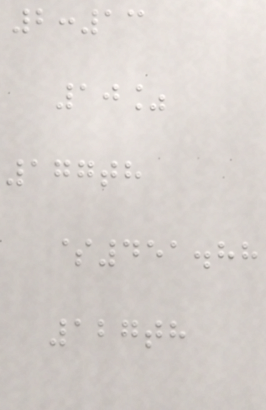2:13
10%
177th
$451.88
127th
